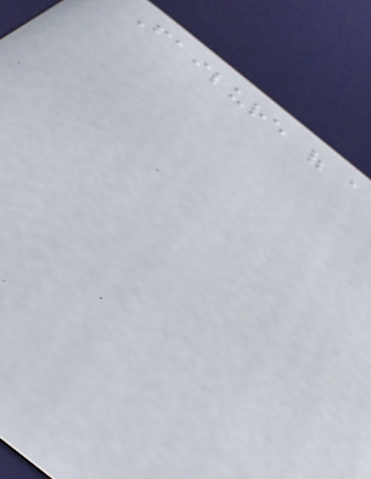Failure of a
